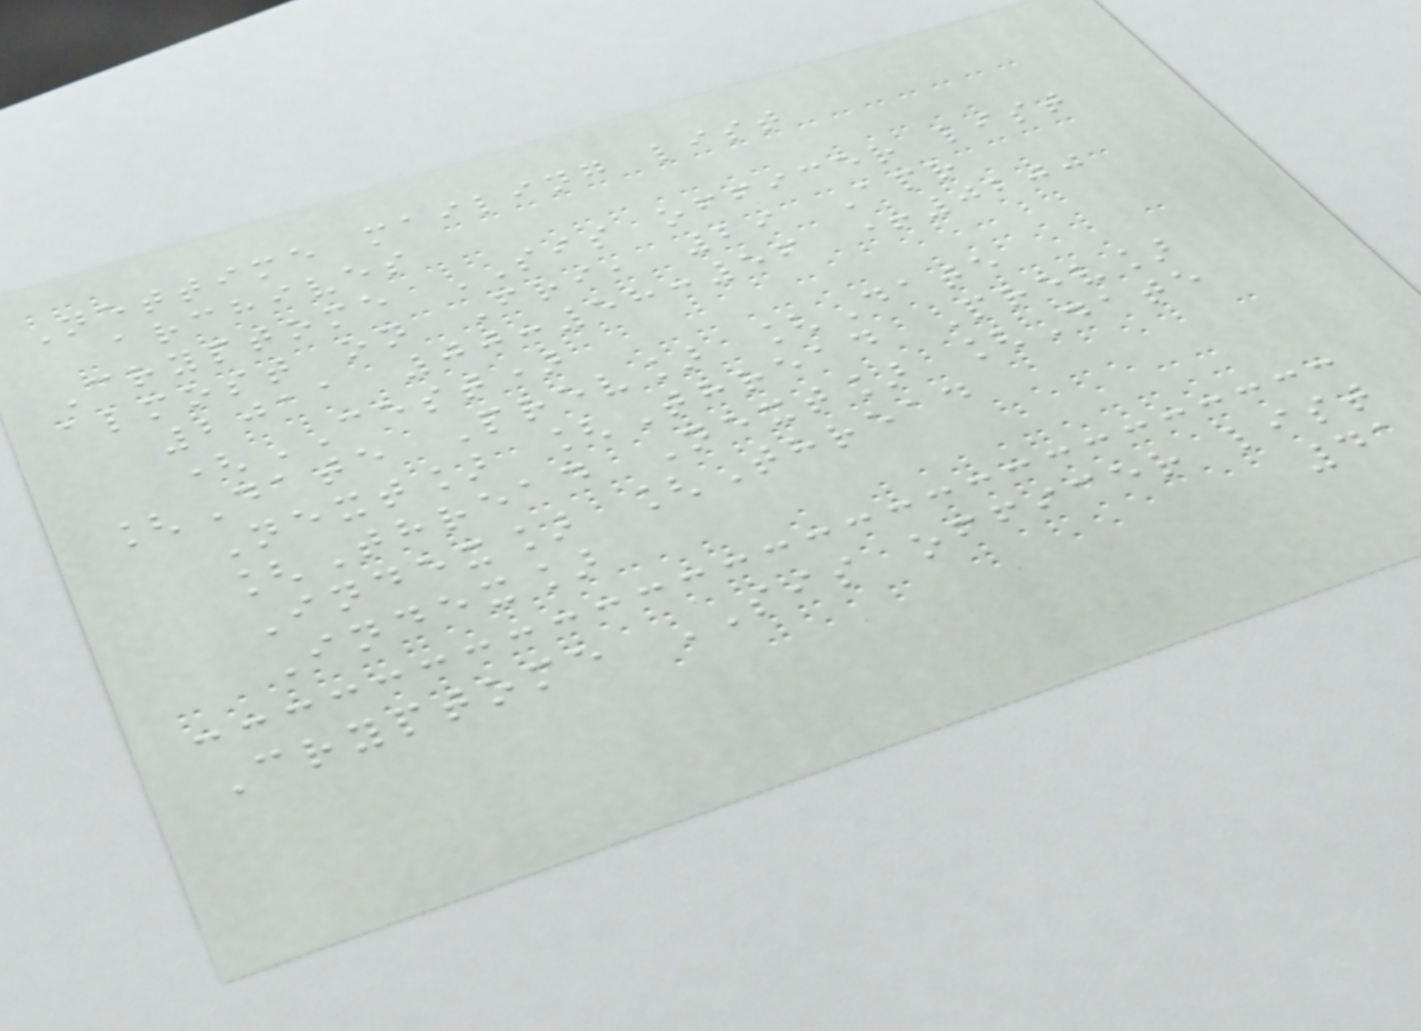Nettime mailing list
archives
Cryptome SIS officer list
almost on Fri, 29 Apr
2011 00:58:56 +0200
(CEST)
[Date Prev] [Date
Next] [Thread Prev]
[Thread Next] [Date
Index] [Thread
Index]
Cryptome SIS officer list
41
